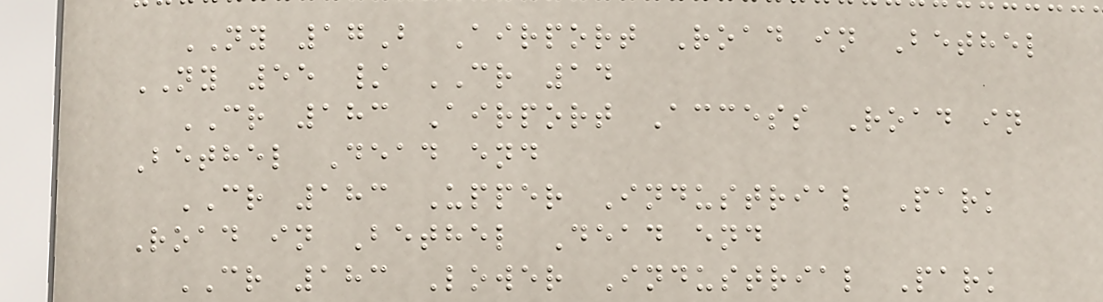NY 17B Airport Road in Bethel
NY 55 / CR 14
CR 183 Airport Access Road in
Bethel Dead end
CR 183 Upper Industrial Park
Road in Bethel Dead end
CR 183 Lower Industrial Park
